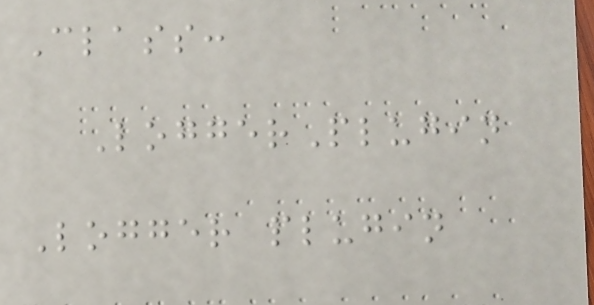Class:
LoggerPlugin
Logger plugin
